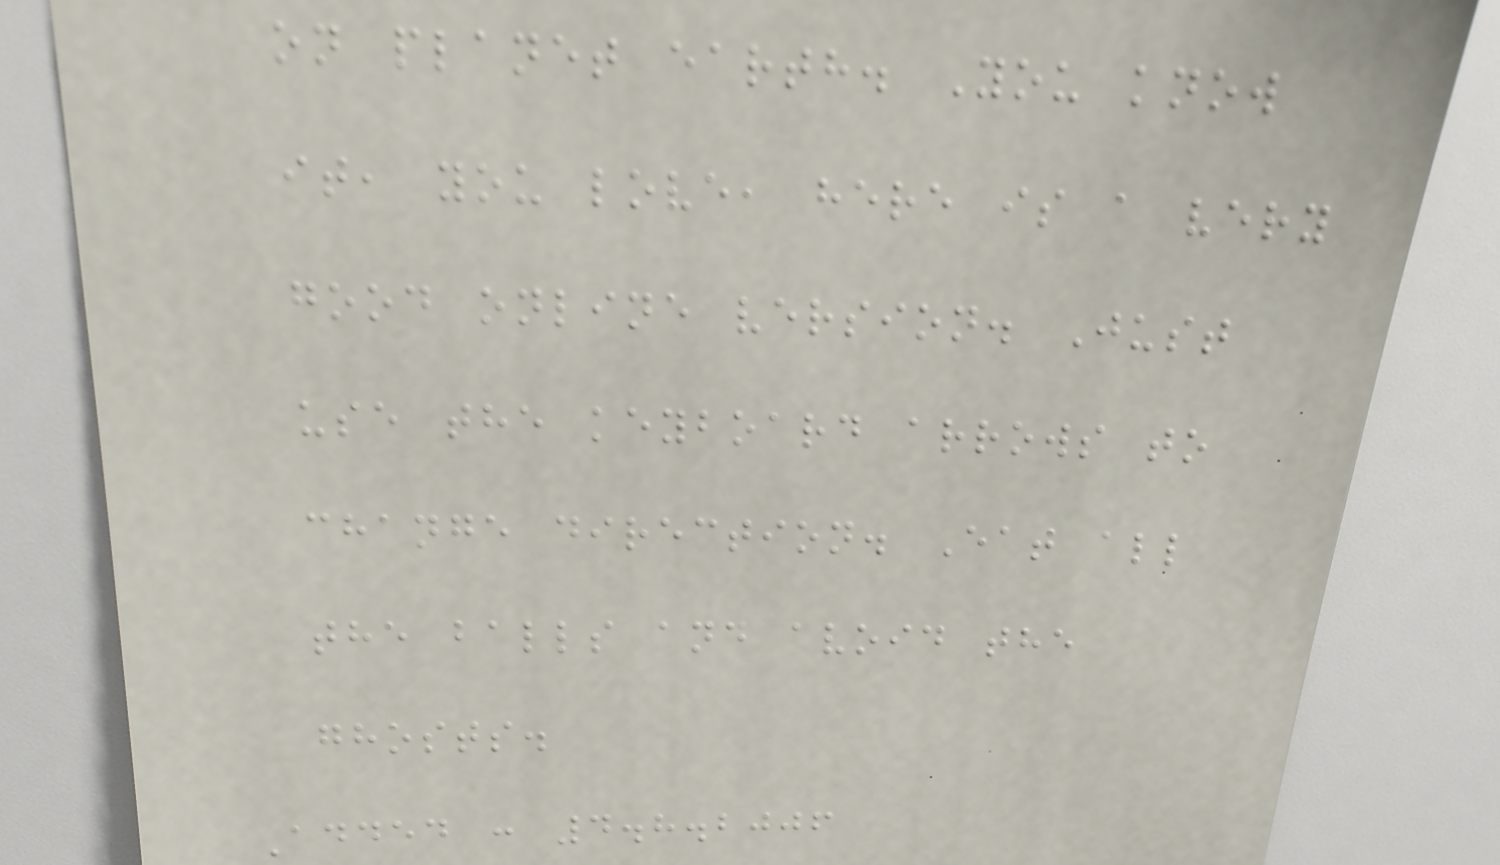on planet earth. You know
it, you love, here is a very
good online version. Just
use the keyboard arrows to
change direction. Eat all
the balls and avoid the
ghosts.
Added : 4.8.2006
